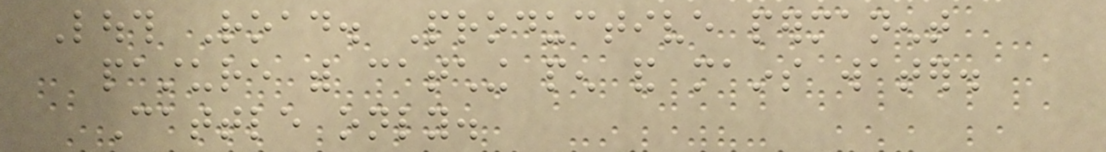Louth Road. Productive permanent
pasture with catching pen and mains water.
Cattle only.
